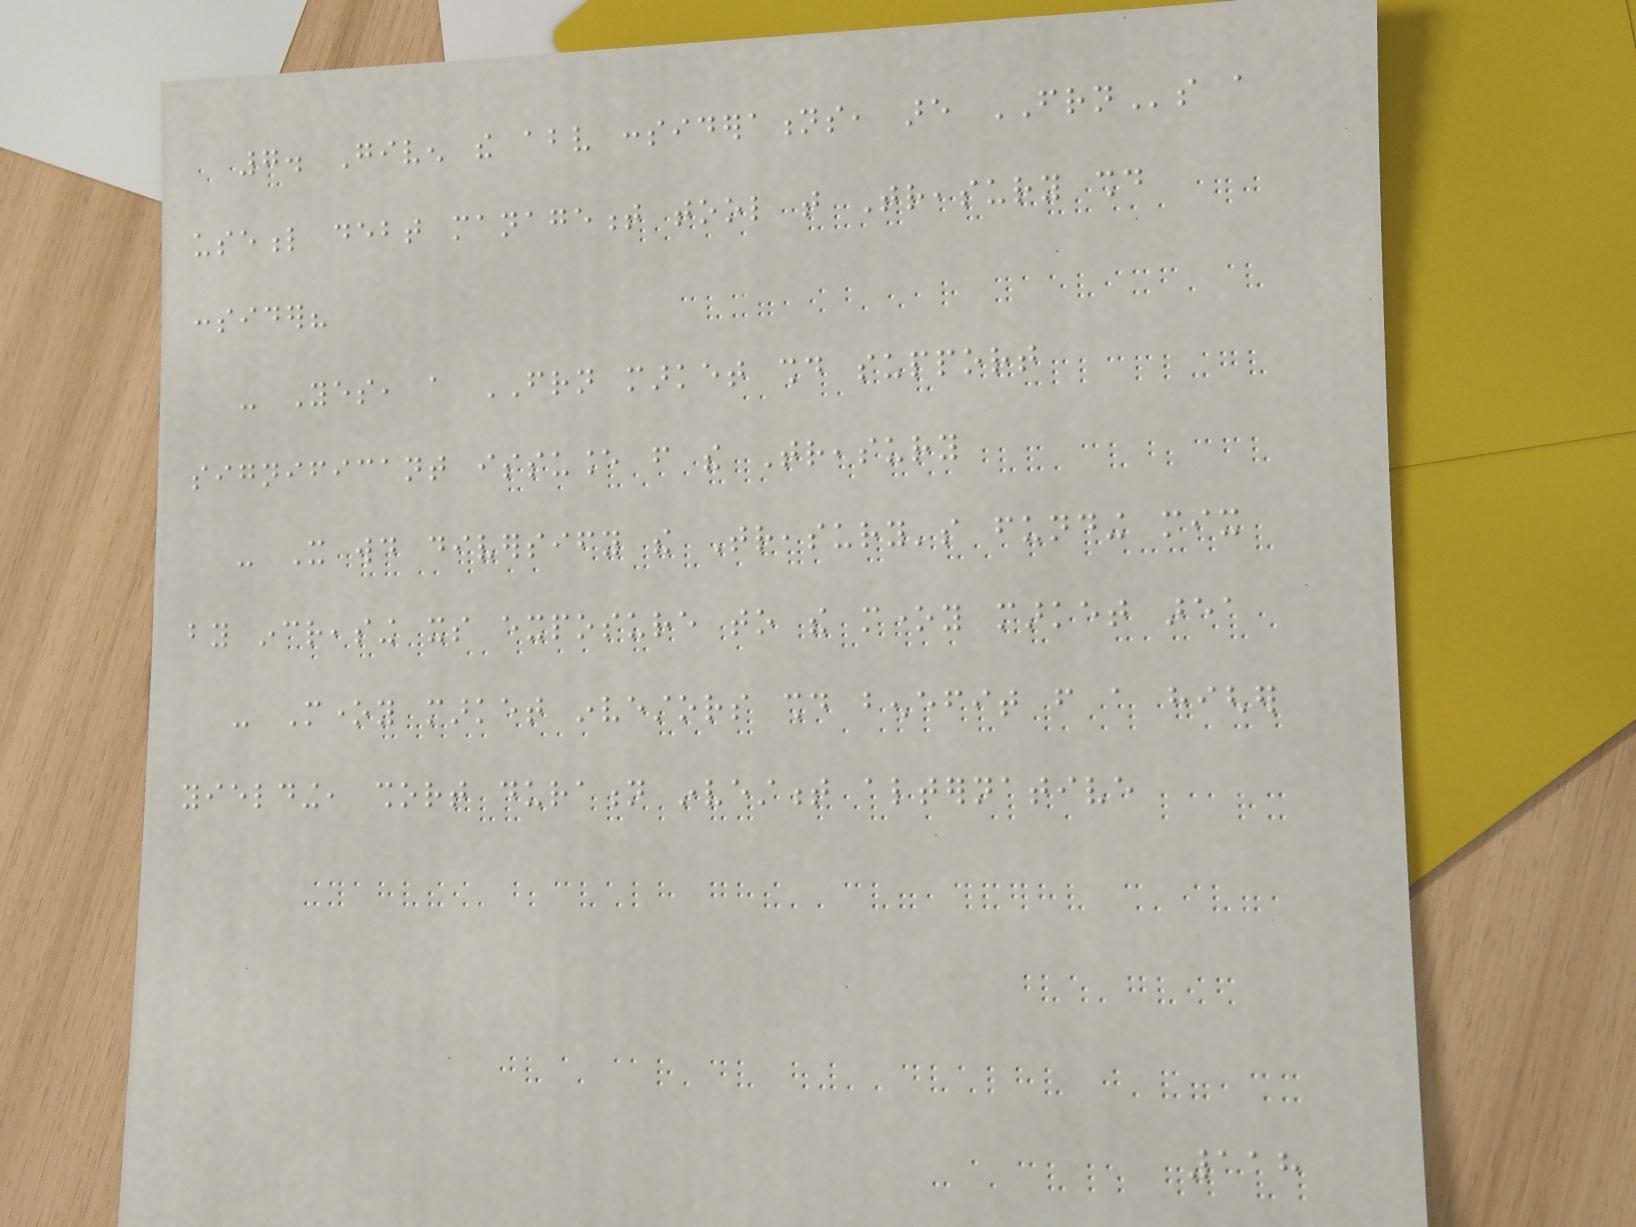7. Given the above considerations, are FRNs a
useful debt management tool that Treasury should
consider?
- Yes, a FRN market should support
significant issuance from the Treasury
- It would diversify the Treasury's funding mix
by increasing its exposure to the money market area
- Money market investors should benefit from a higher
yielding, short duration investment alternative
118
